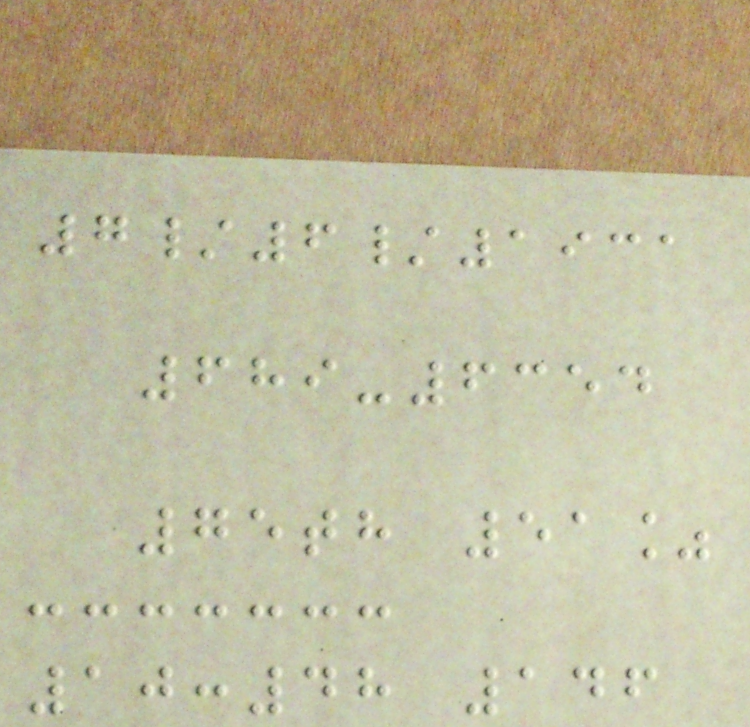7/6/1931
689-6354
75th 51%
10:48 146
